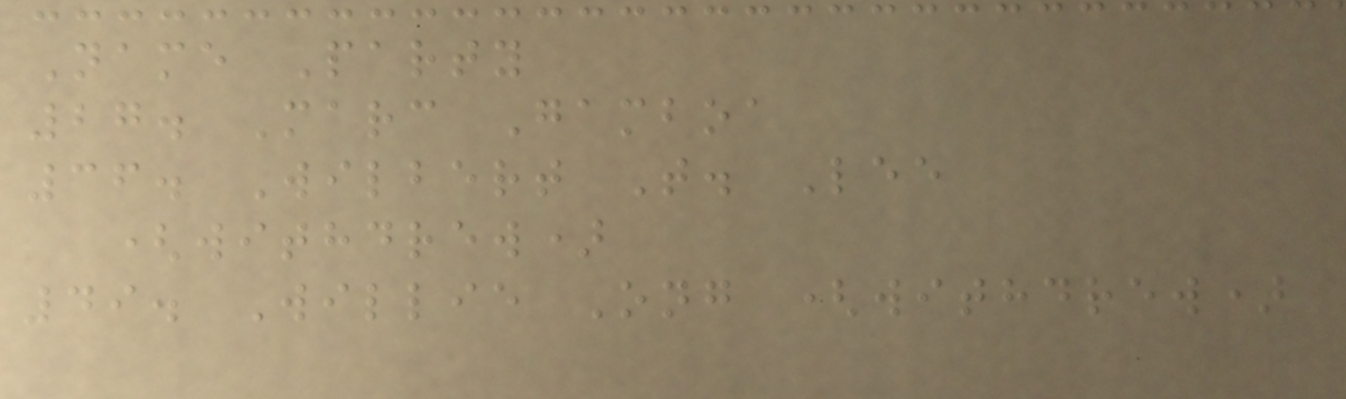Name Party
27. Marc Gamboa
36. Wilbert T. Lee
(withdrew)
49. Willie Ong (withdrew)
